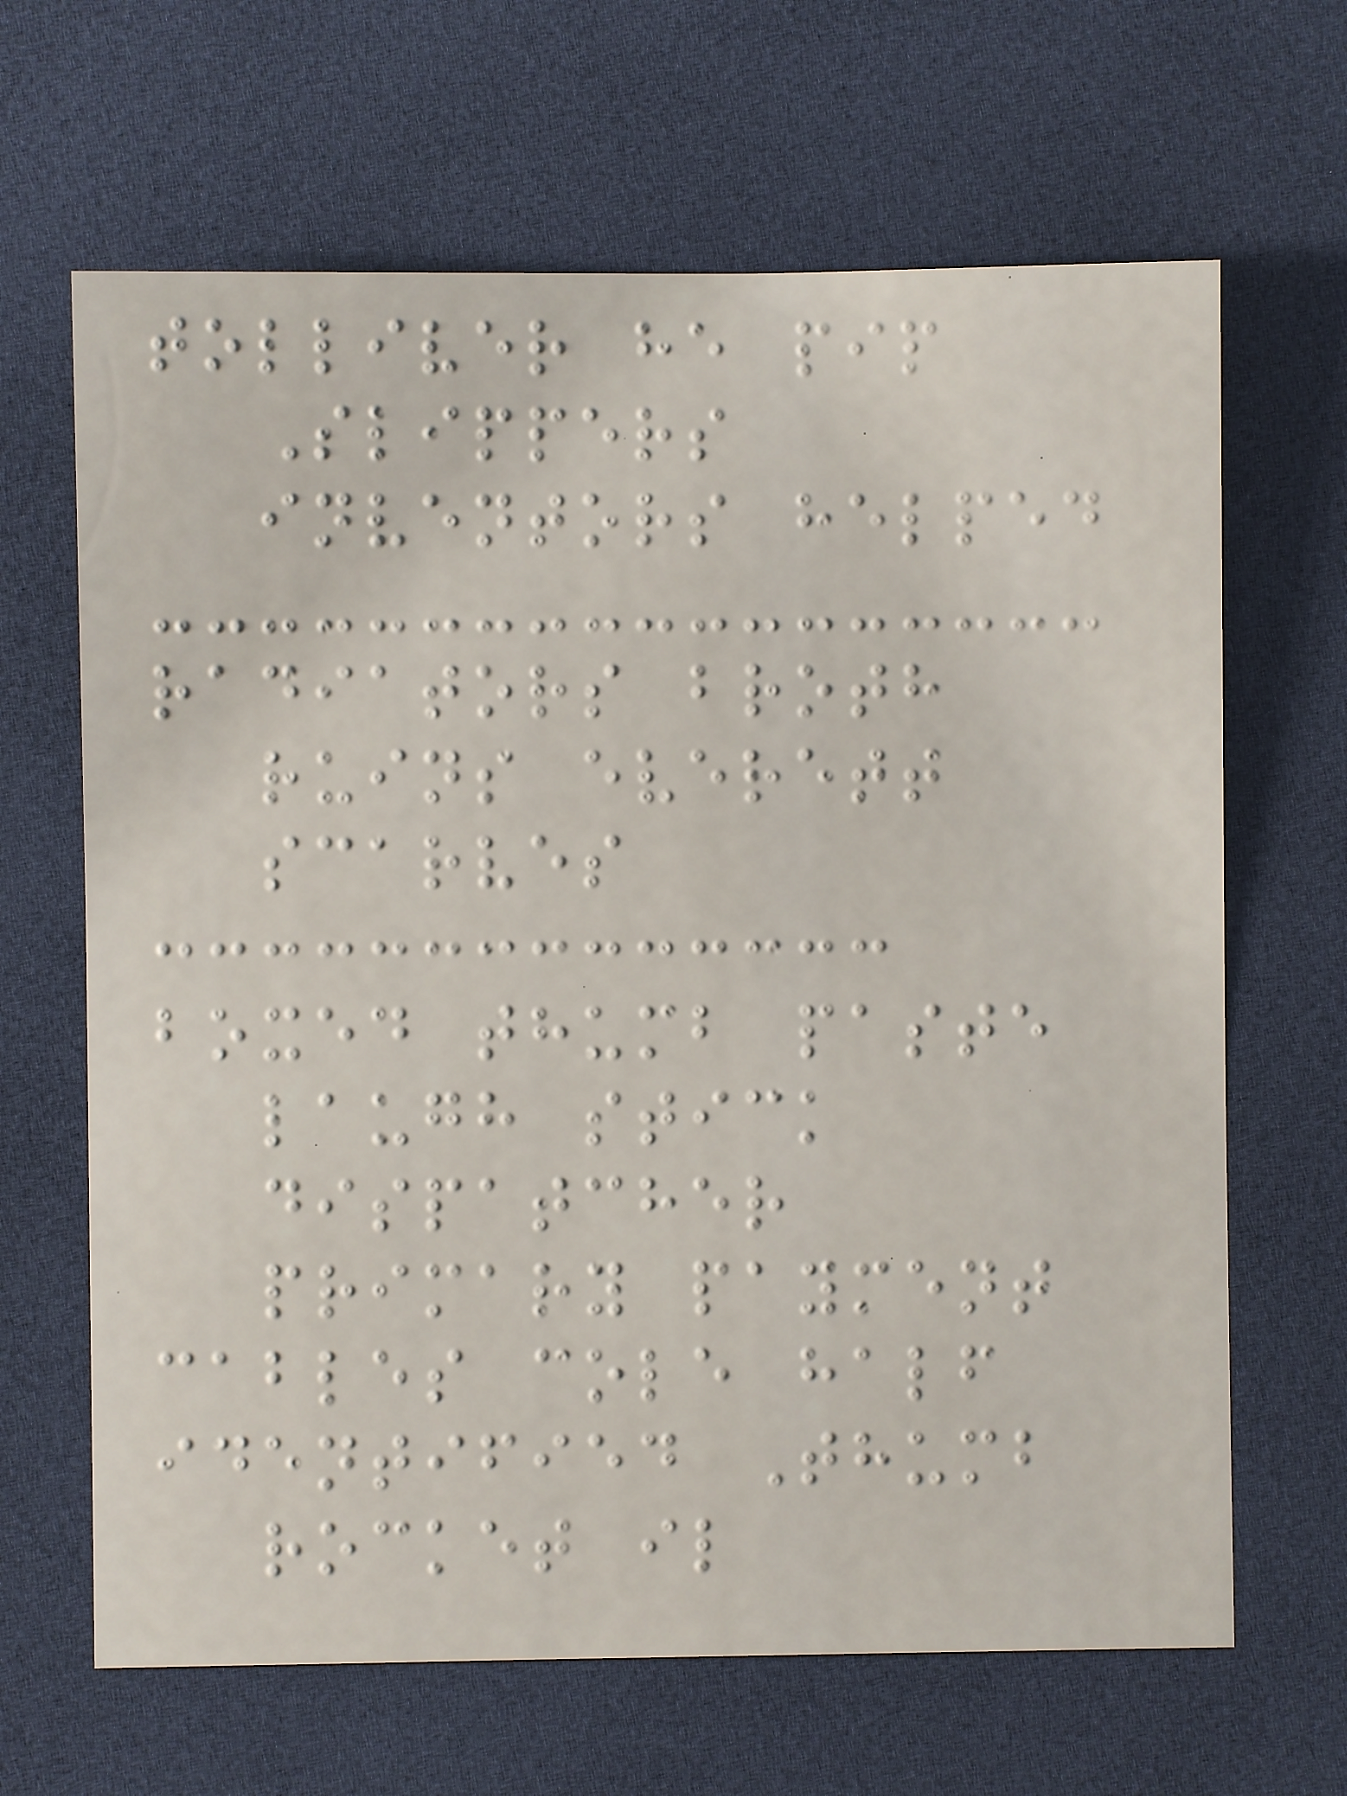tolliver he pip
Slippers
inventors helped
radiators broth
ruins everett
scarves
boxed thumb paste
laugh stick
dispatcher
primary payment
cables cole half
identified Thumb
rocket il
